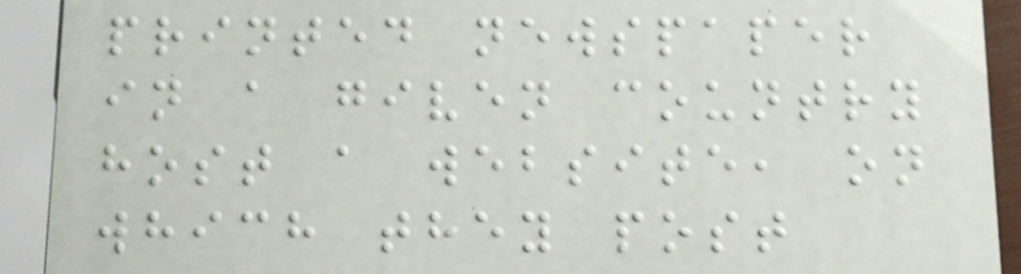printed newspaper
in a given country
host a website, on
which they post
